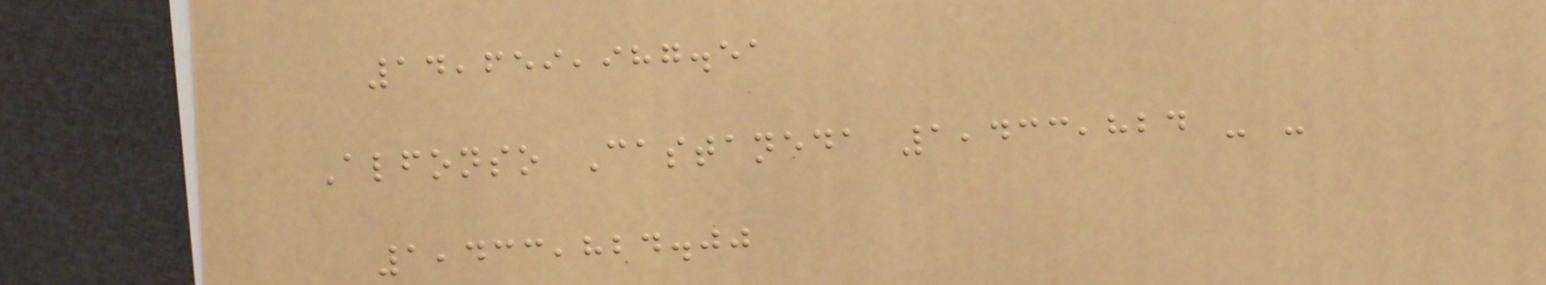14,659,987.51
Alfonso Castaneda 1,433,824 - -
1,433,824.00
